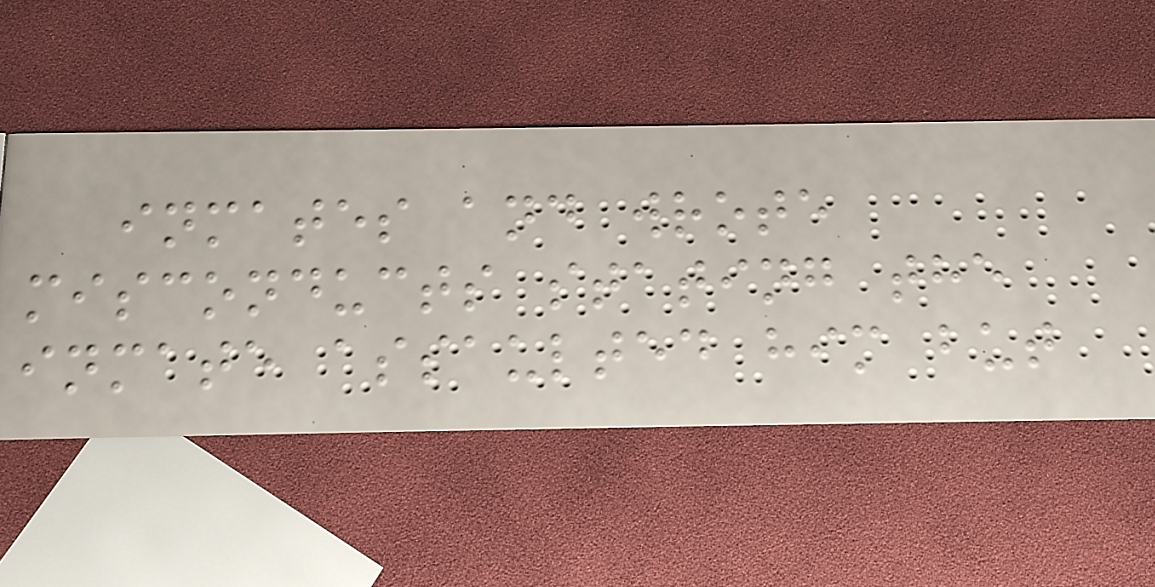inmates and wrote
misconducts stating the
inmate assaulted him but
